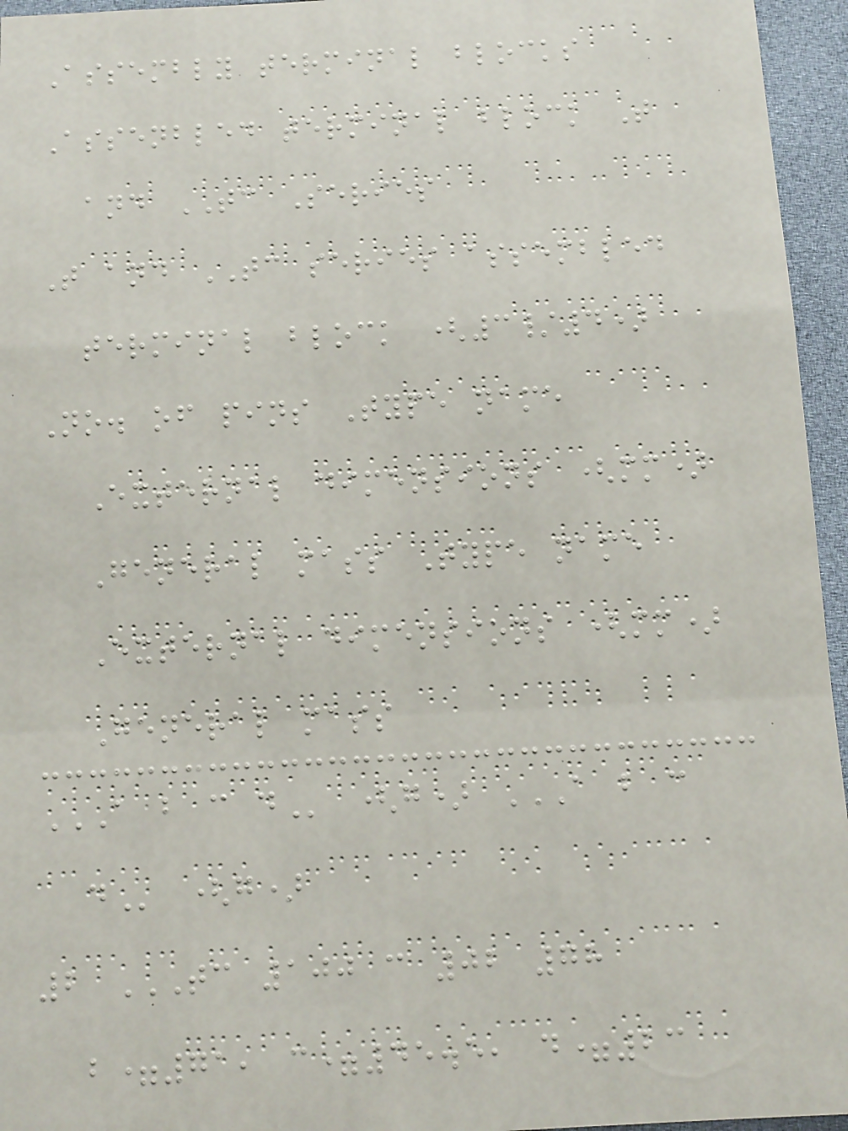Assembly terminal blocks
Assenbled terminal block T
and TC Series
T and TC series assembled
terminal block (3/4)
No. of pins Type name
External dimensions (mm)
General mass Type name
External dimensions (mm)
General mass
A B C D (g) A B C
D (g)
2 TC 100 C 02 78
B=71, C=45.5, D=23
